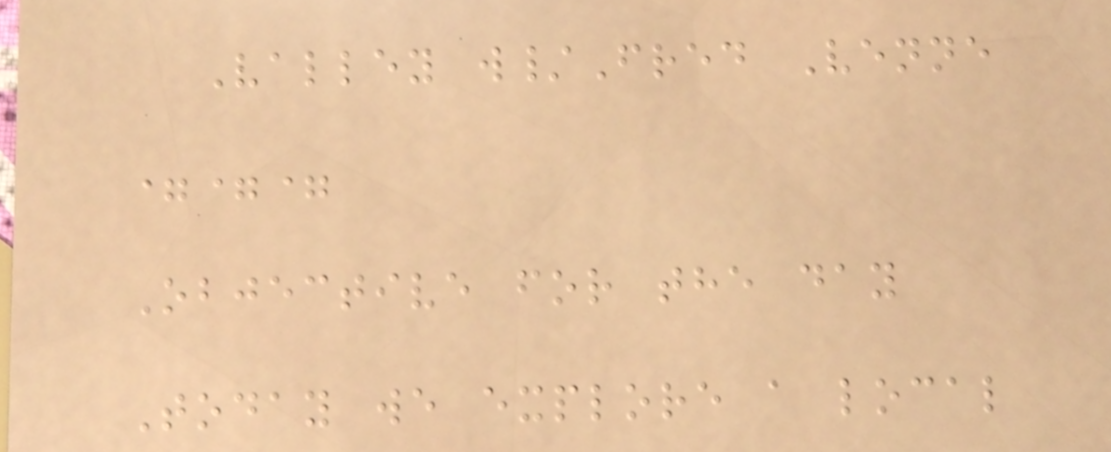Valley w/Fred Venne
===
Objective for the day
Today we explore a local
